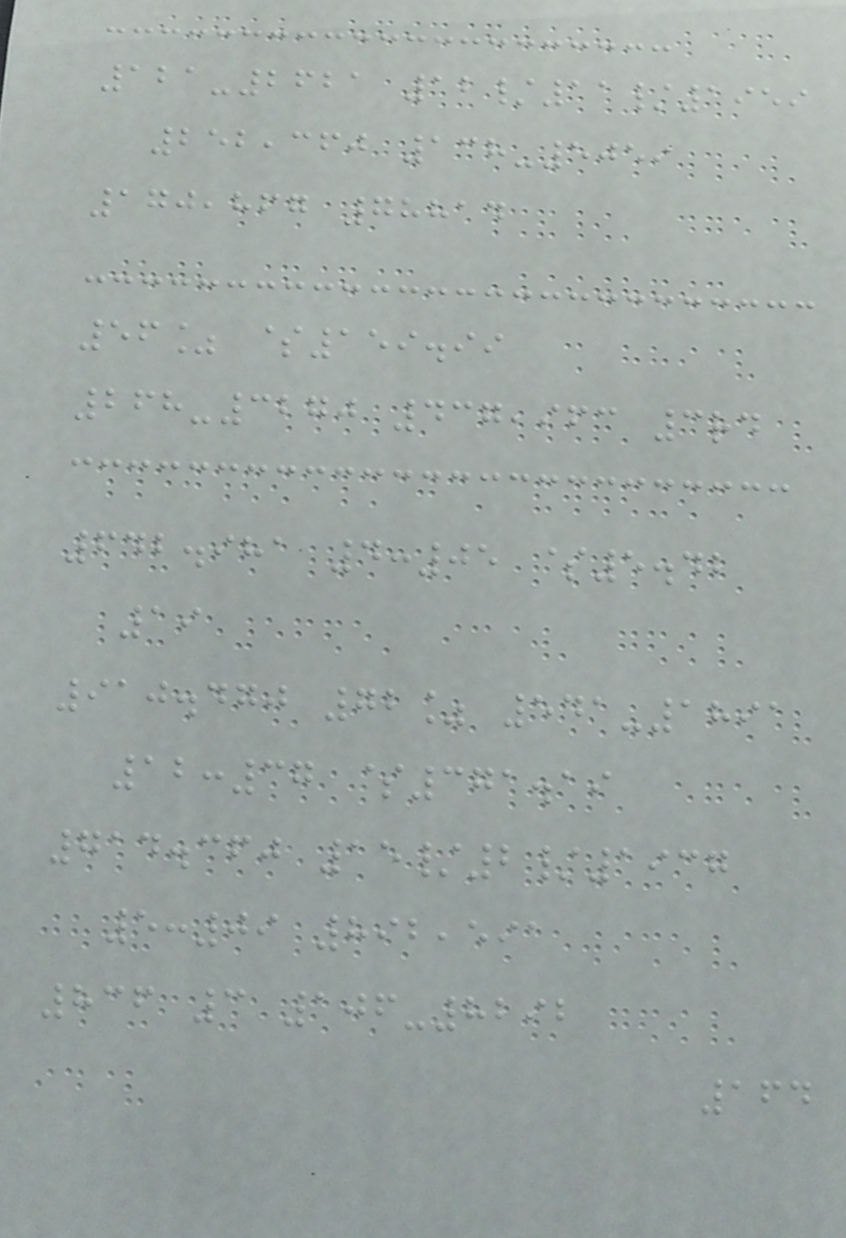121-2621 12/11/1959
252,360 138-5059
170,867 78814
56% $159.99
268-3270 437,963 3rd
642.981 4:05 $5.42
19
910.470 72% 541-1891
12:37 $371.19
714.360 15/2/1937
5:09 892,591
836 3 106-8292
164
